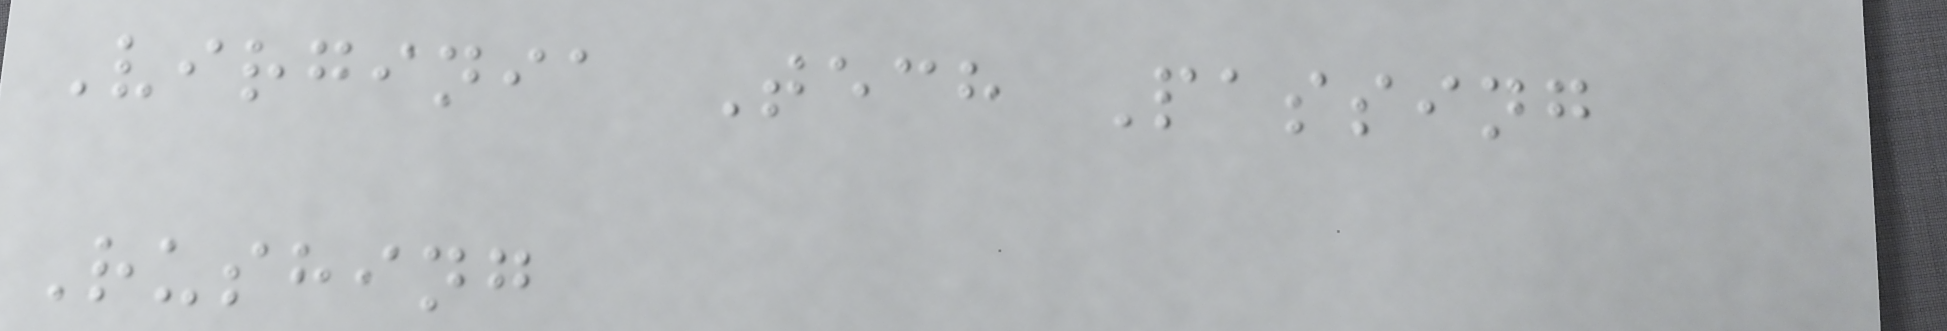Virginia Tech Passing
Rushing
